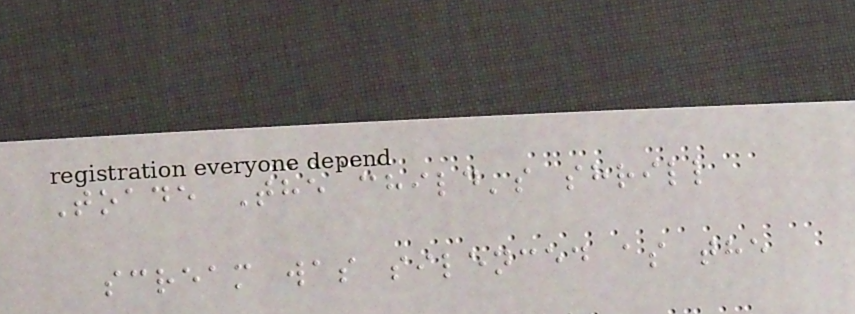Toade The child's shrill
scream was silenced as the
